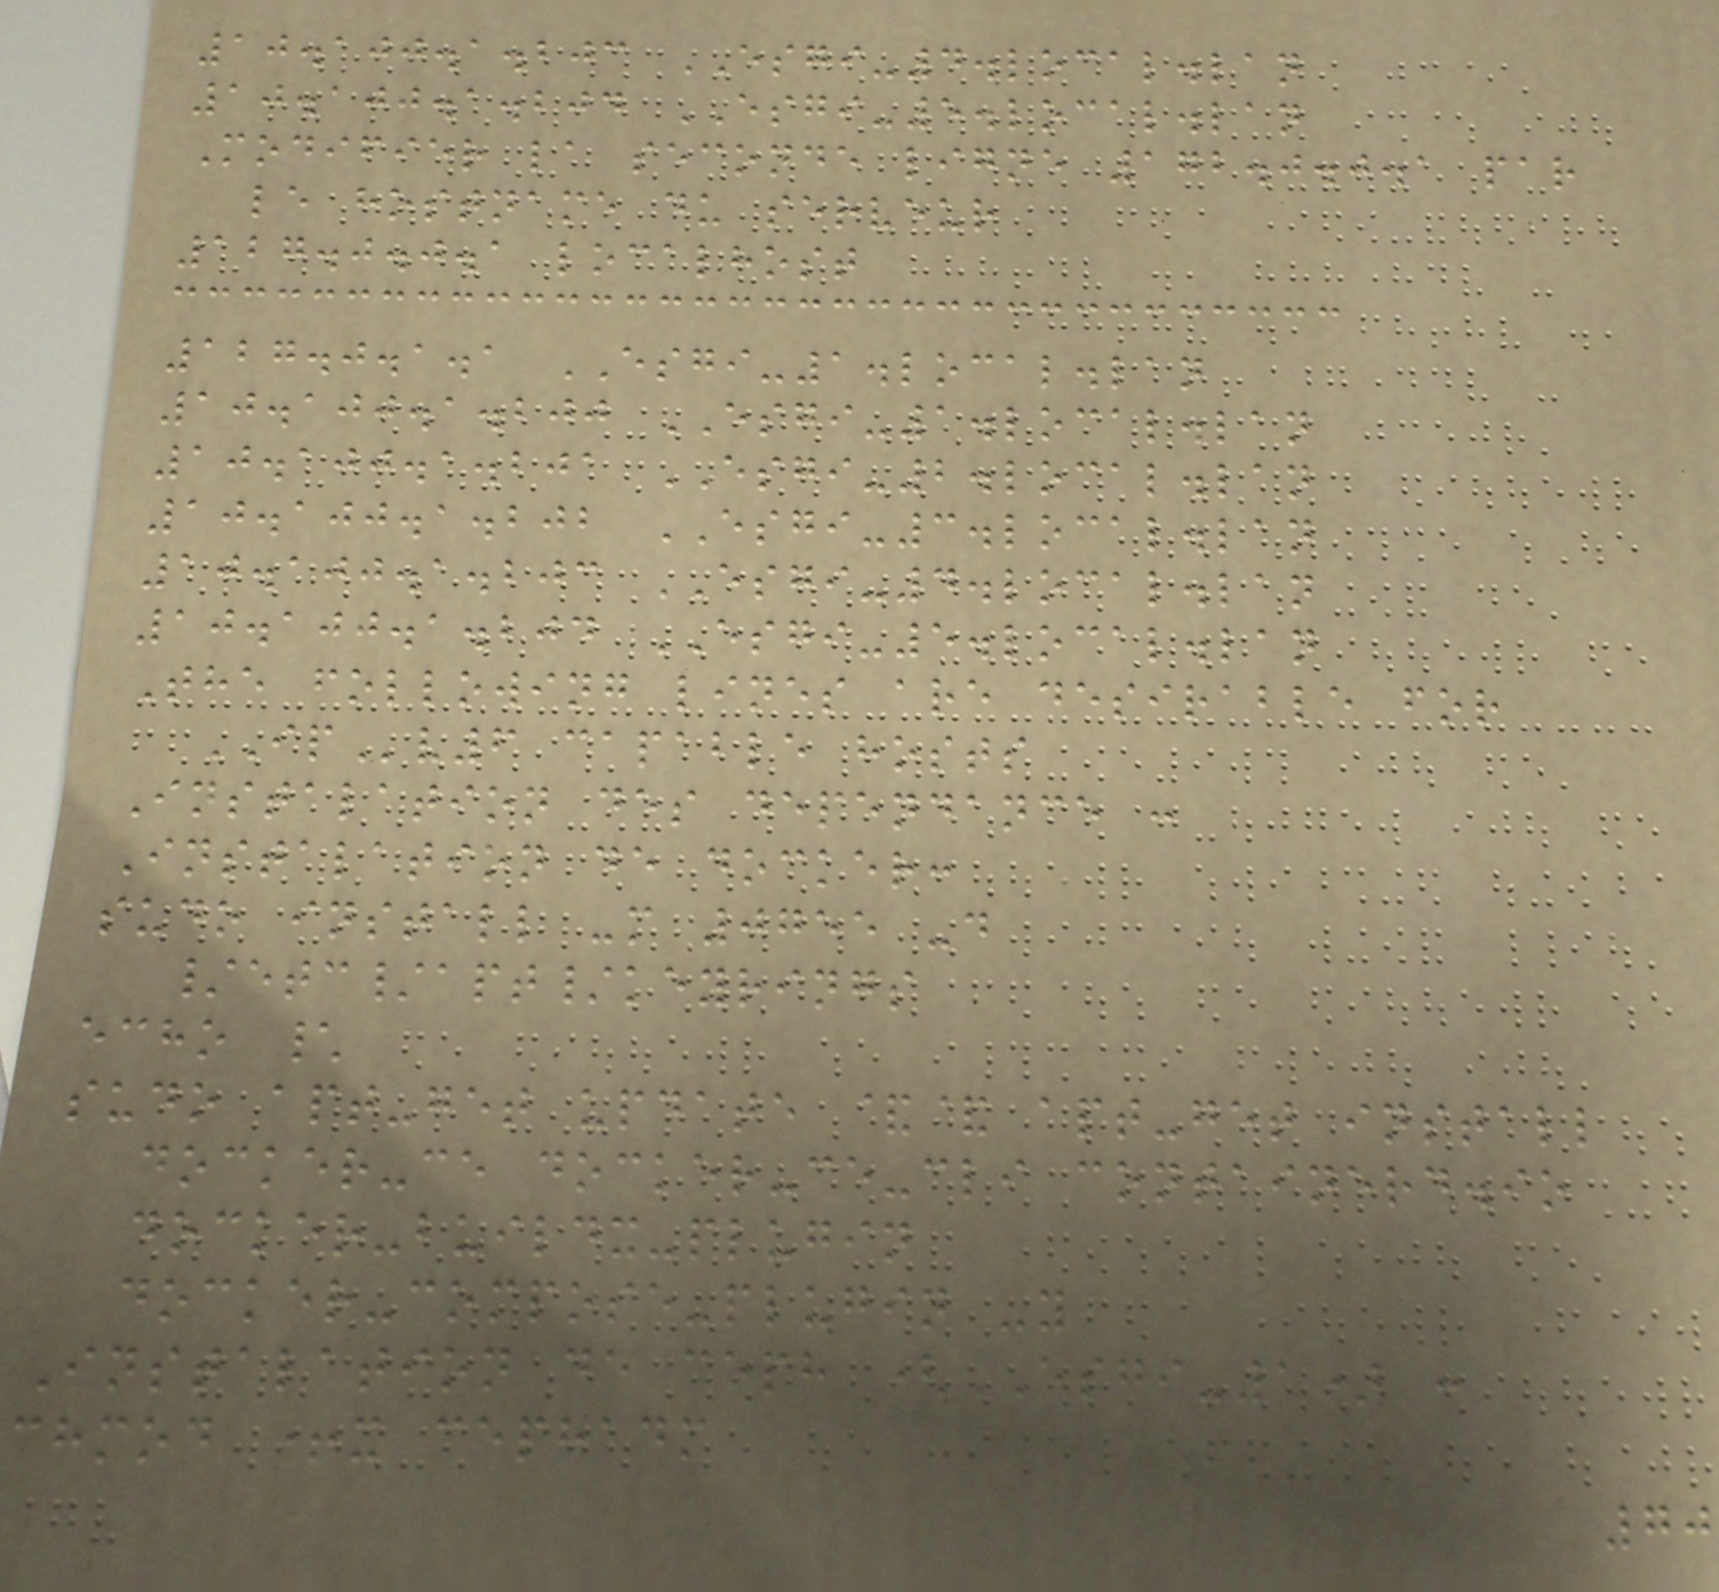10.100.1.203 ESGI-4.local.lan
10.100.1.204 ESGI-5.local.lan
Modifier la seconde ligne 172.0.0.1 par
le hostname du serveur
127.0.0.1 localhost
127.0.1.1 ESGI-1.local.lan
10.100.1.200 ESGI-1.local.lan
10.100.1.201 ESGI-2.local.lan
10.100.1.202 ESGI-3.local.lan
10.100.1.203 ESGI-4.local.lan
10.100.1.204 ESGI-5.local.lan
The following lines are desirable for
IPv6 capable hosts
Instalation des dependance :
Instalation de docker:
sudo install -m 0755 -d
/etc/apt/keyrings
echo \
sudo apt-get update && apt-get install
docker-ce docker-ce-cli containerd.io
docker-buildx-plugin
docker-compose-plugin -y
Instalation de ceph (ESGI-1) :
chmod +x cephadm
70
